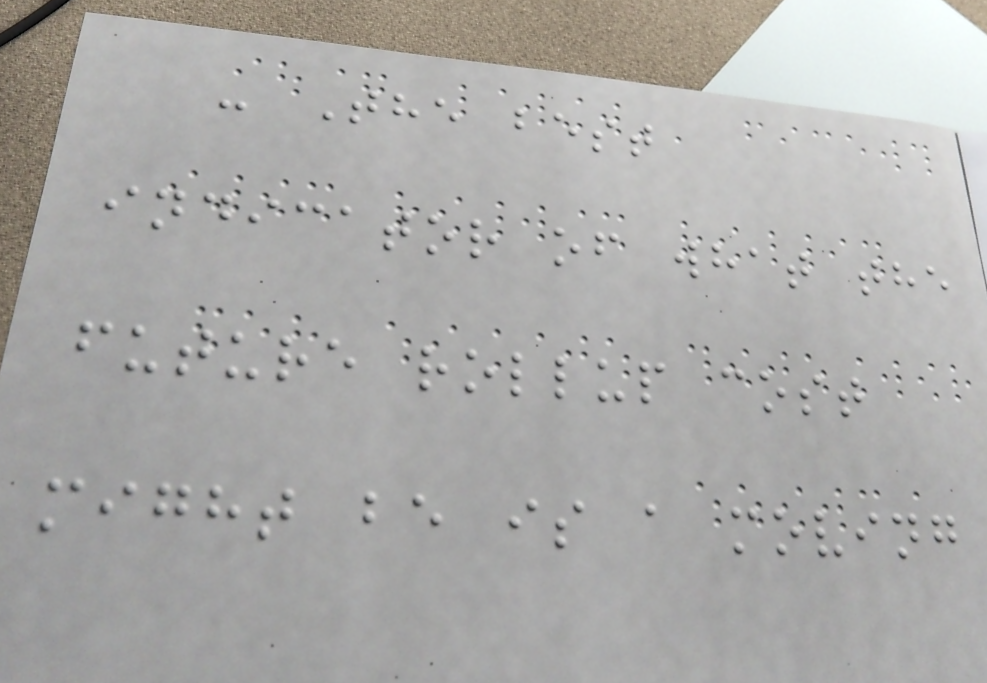- The best
indicator of what the
future rollup cost
might be is a moving
